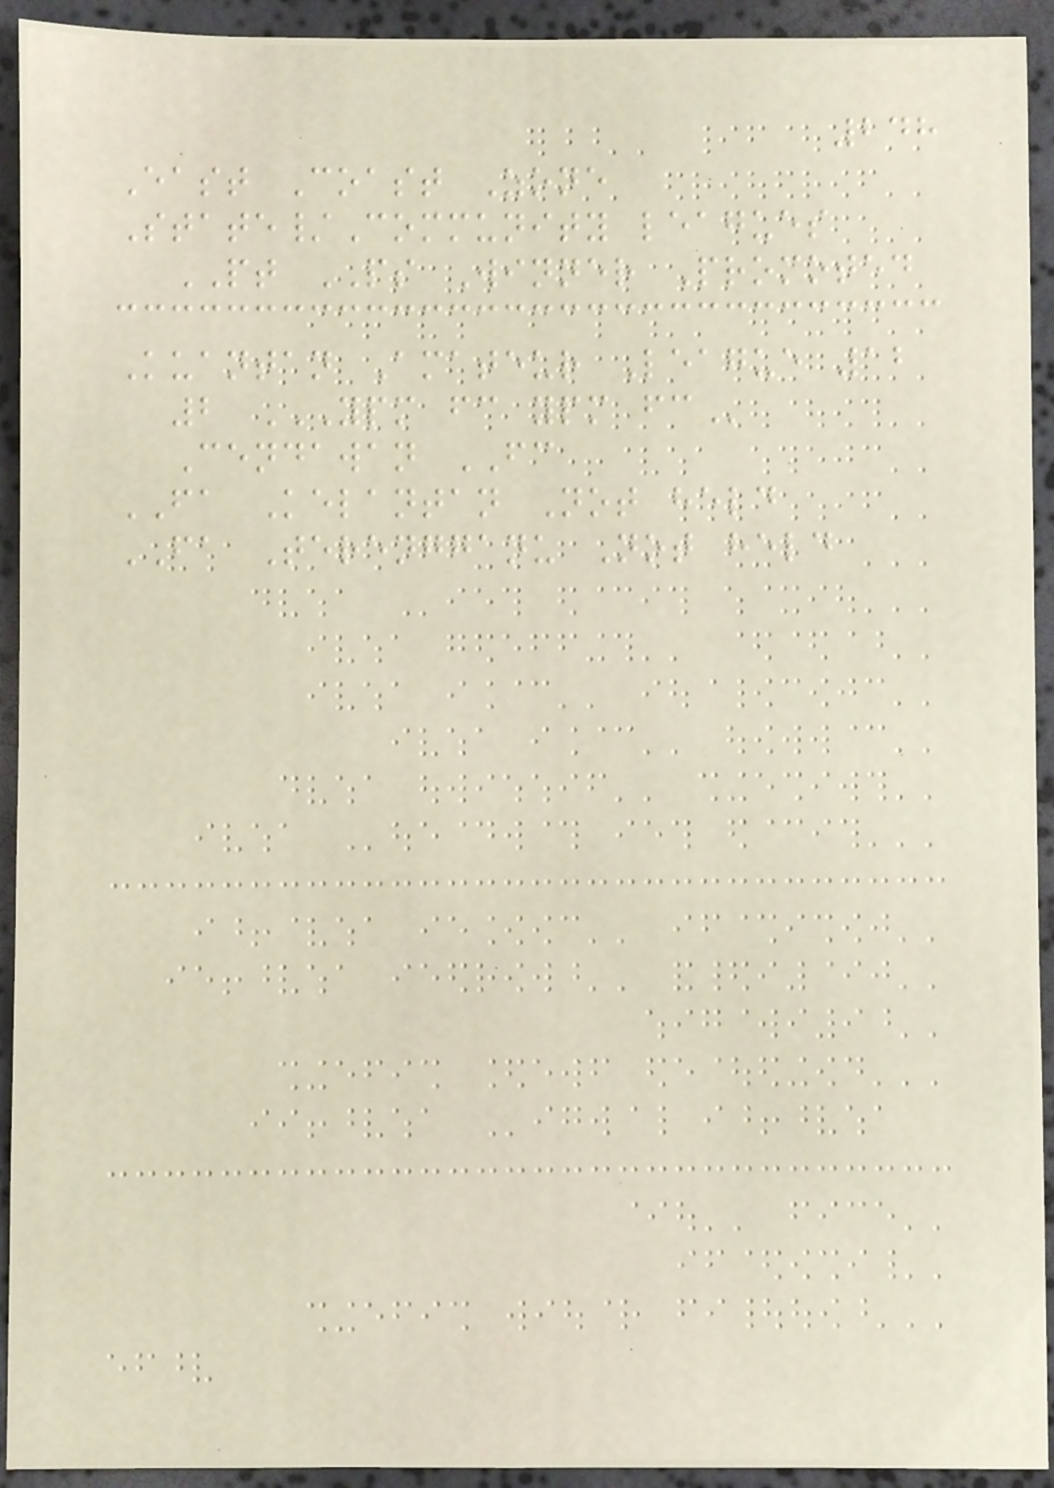248
East Coast Zone
State/Community leagues
PT PS Winner Promoted
Kuantan Amateur League 12
2 YPM FC YPM FC
Cendawan FC
FA Kelantan Not held
FA Terengganu Not held
